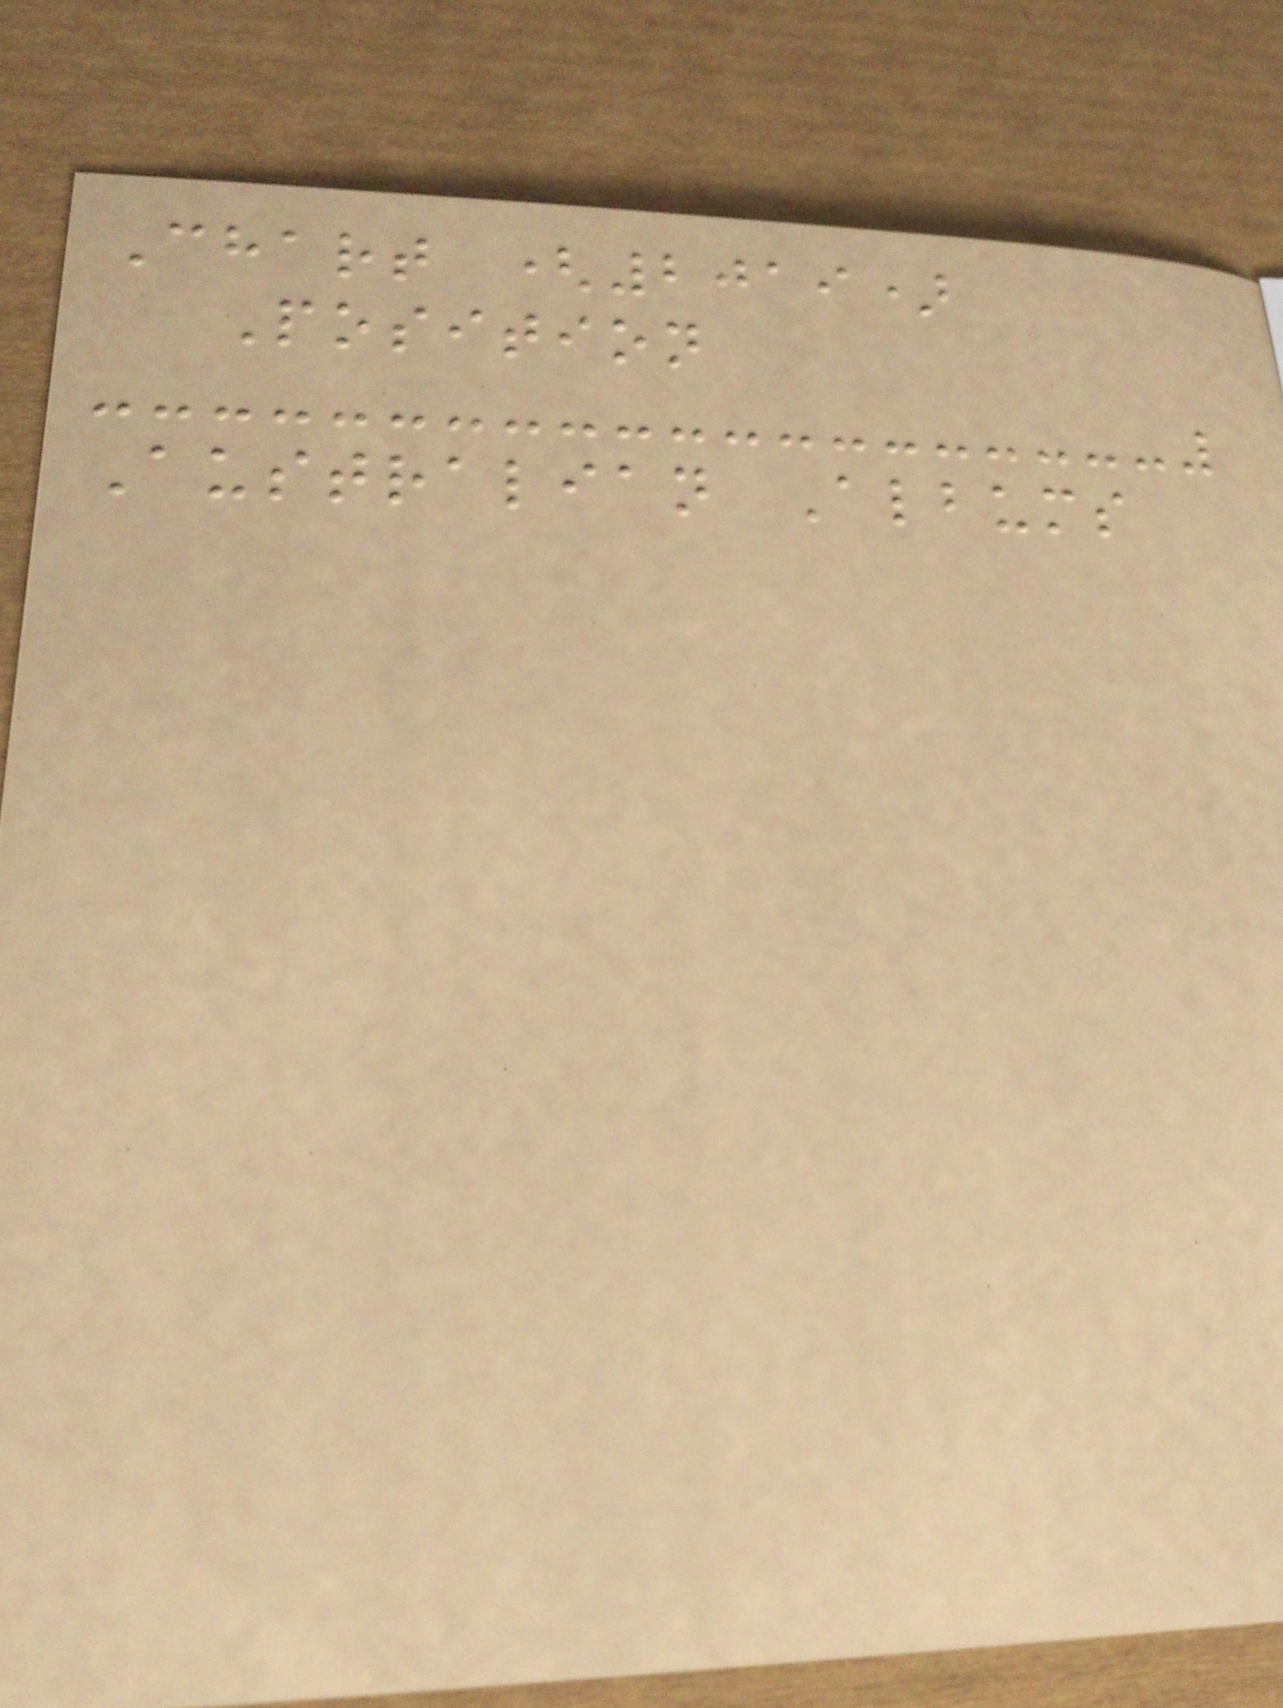Chart (2019)
Position
Australian Albums
